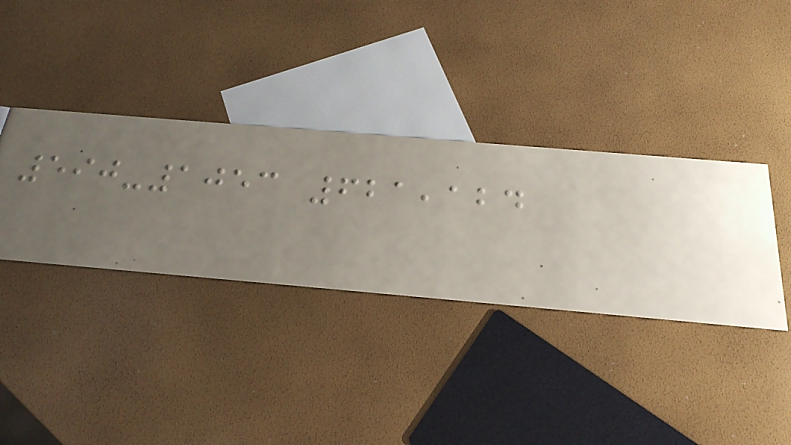590-1053 621,124
